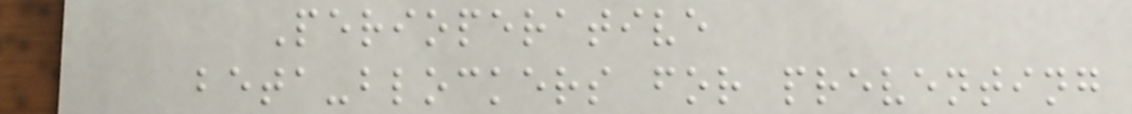Perioperative
beta-blockers for preventing
